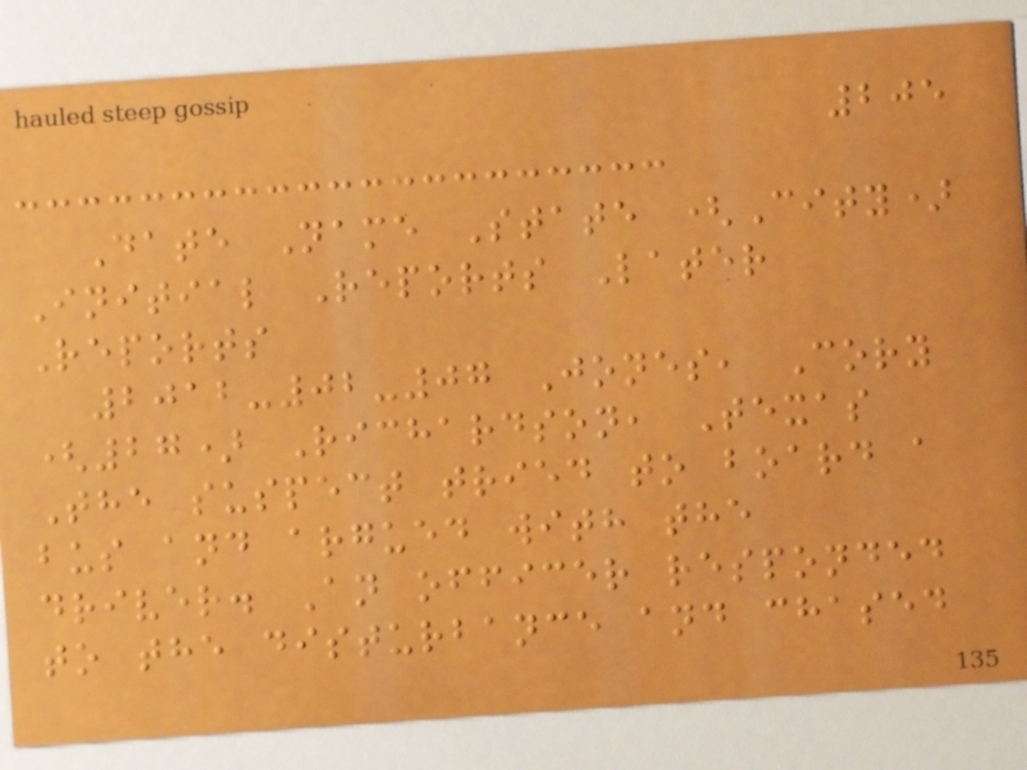205
Date Name State (City)
Initial Reports Later
Reports
2012-02-07 Jones, Cory
(27) Richardson, Texas
The suspect tried to board a
bus and argued with the
driver. An officer responded
to the disturbance and chased
